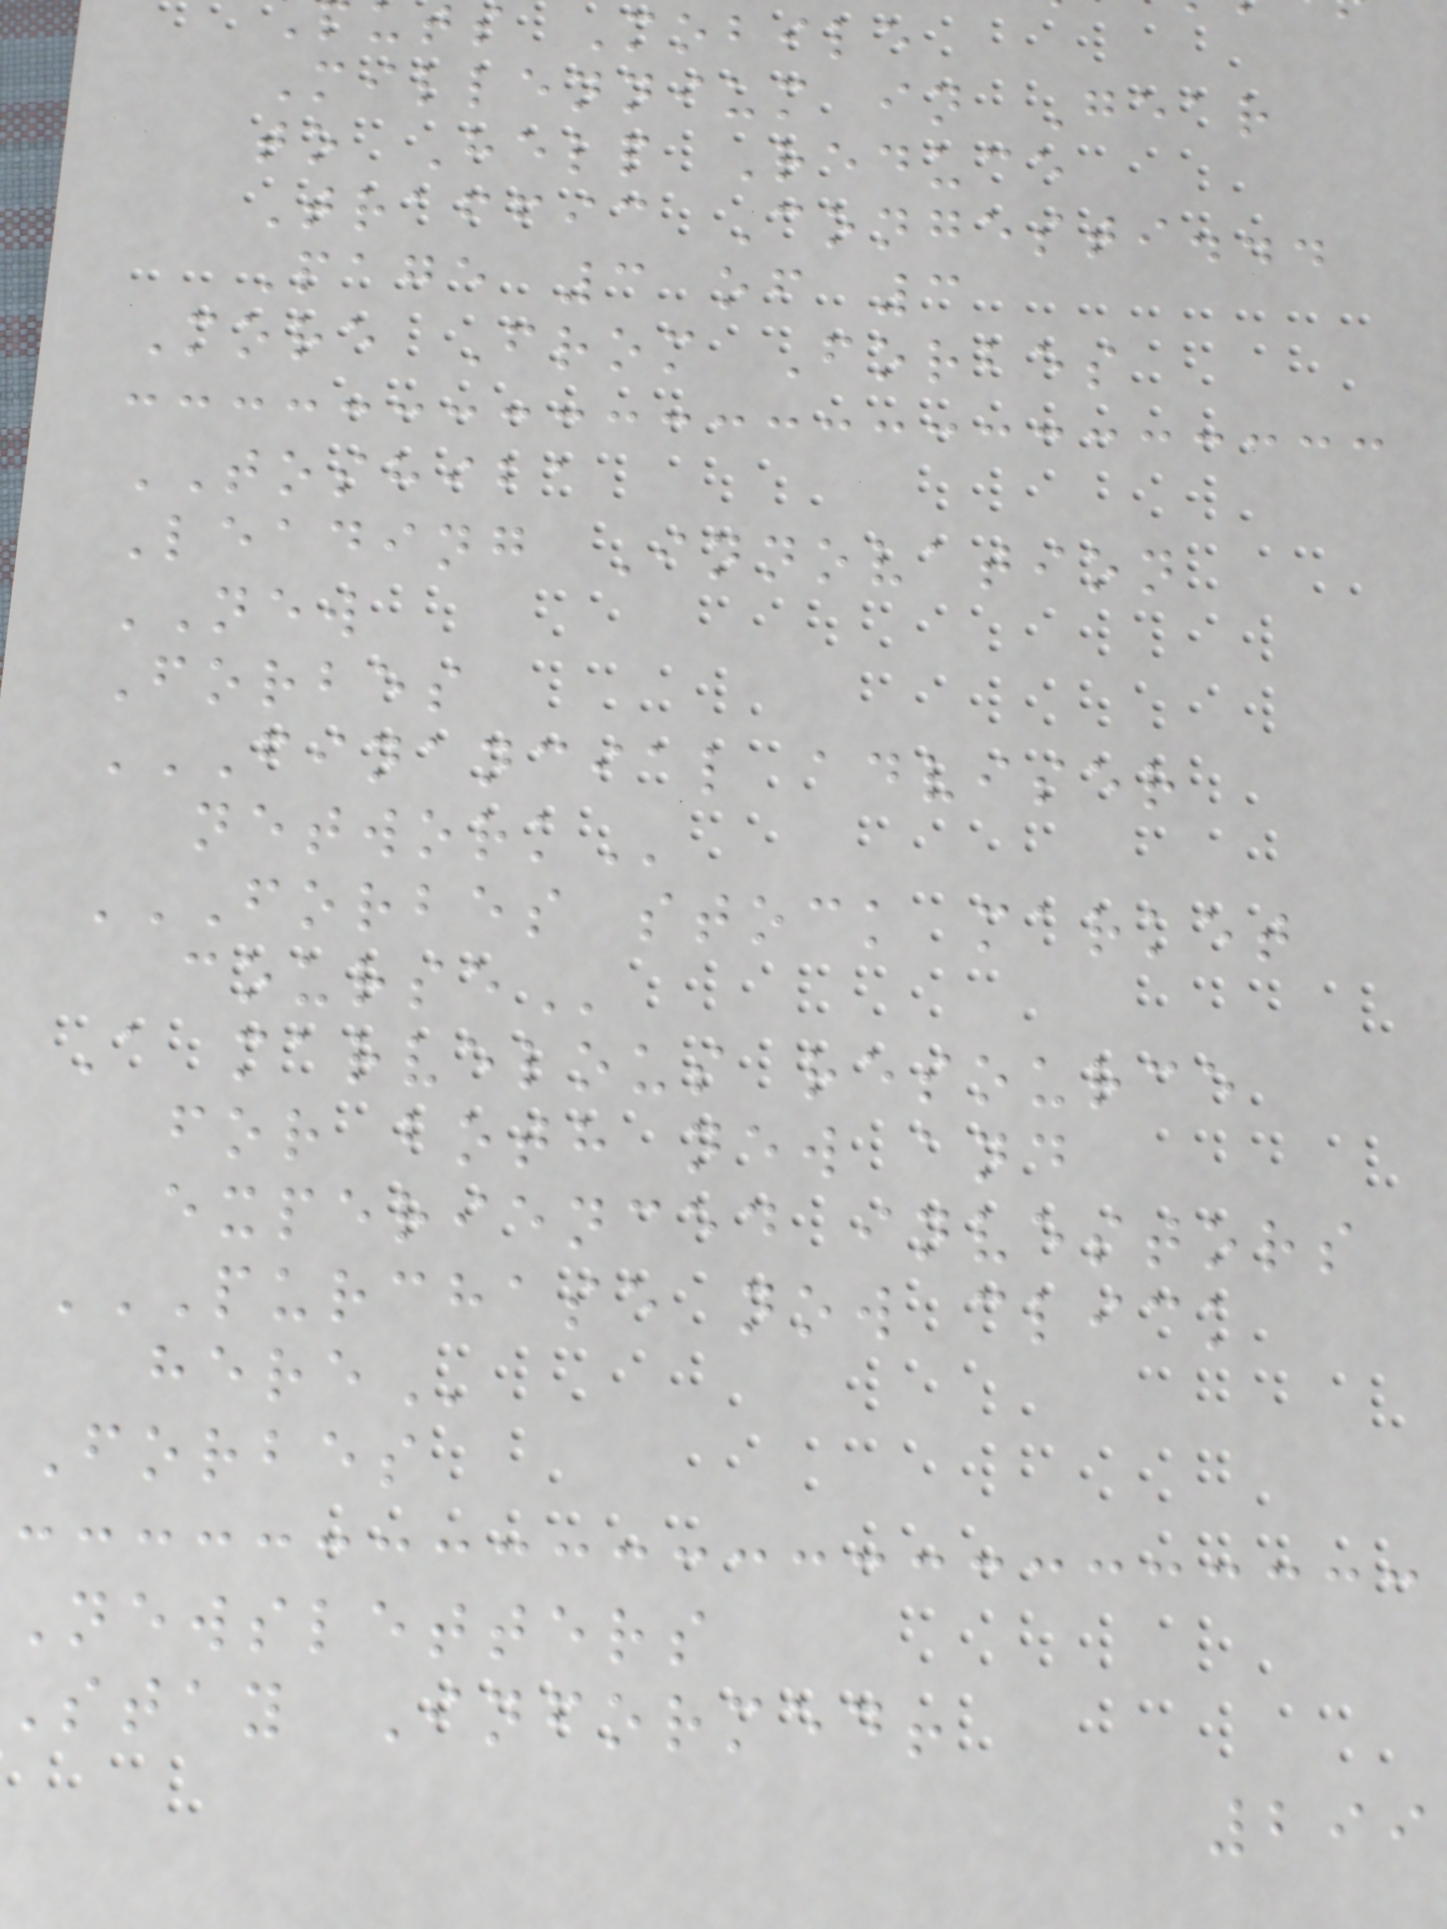ts Mobile
Millennium in Gear
to Help Reduce
Traffic Congesti...
Page 3 of 3
More From Forbes
TOSHIBA
Leading Innovation
NEW
Forbes
FINANCIAL ADVISER
FORBES STOCK MARKET
A marvelous resource
for both new and
experienced investors
PURCHASE NOW CLICK
Forbes
Newsletters
stay Informed!
299
